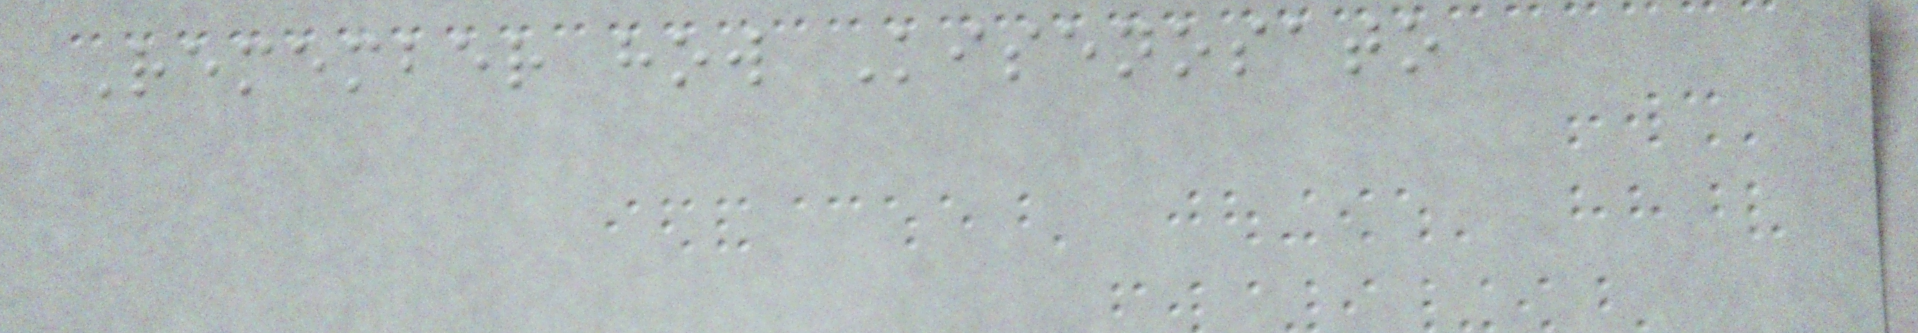Remember how Kisenosato
